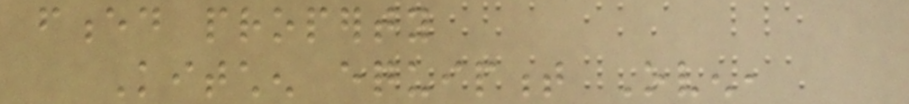fenced property
Kitchen equipment Oven,
